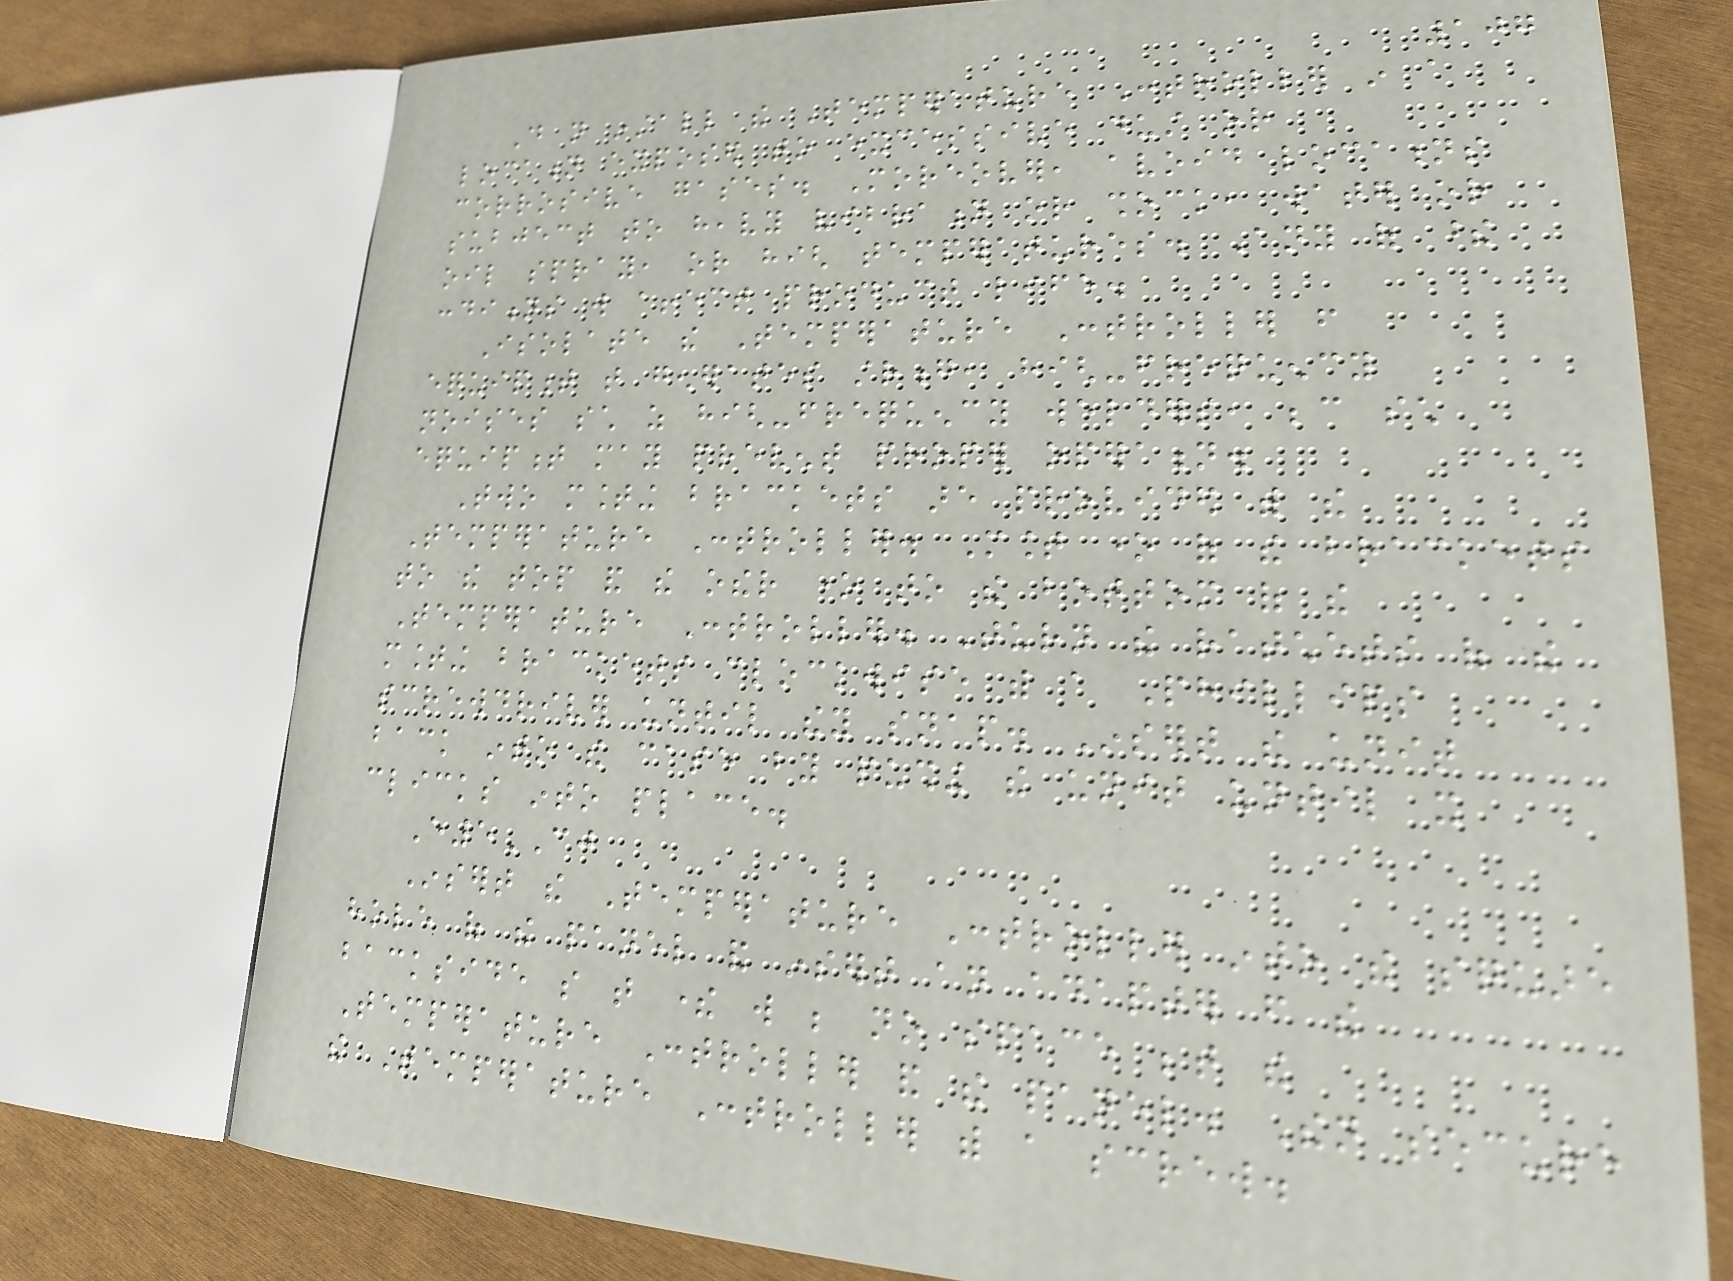107
Do not install the Temperature Controller in a
location exposed to excessive dust or
corrosive gases. Moreover, avoid locations
subject to heavy vibration or shock, water or
oil spray, or high temperatures. Any of these
conditions will affect product life.
Isolate the Temperature Controller from
equipment that generates strong, high-frequency
noises such as high-frequency welders, because such
equipment may prevent proper operation.
Two mounting brackets are provided with the
Temperature Controller. Mount one of the brackets
to the top and the other one to the bottom of the
Temperature Controller. Turn the ratchets of the
mounting brackets clockwise with a Phillips
screwdriver until they snap. Insert the unit
back into the case by pushing the unit until it
clicks into place.
E5CJ
Insert the Temperature Controller into the square
hole of the panel and insert an adapter from the
backside so that there will be no space between the
Temperature Controller and the panel. Then secure
the Temperature Controller with a screw.
